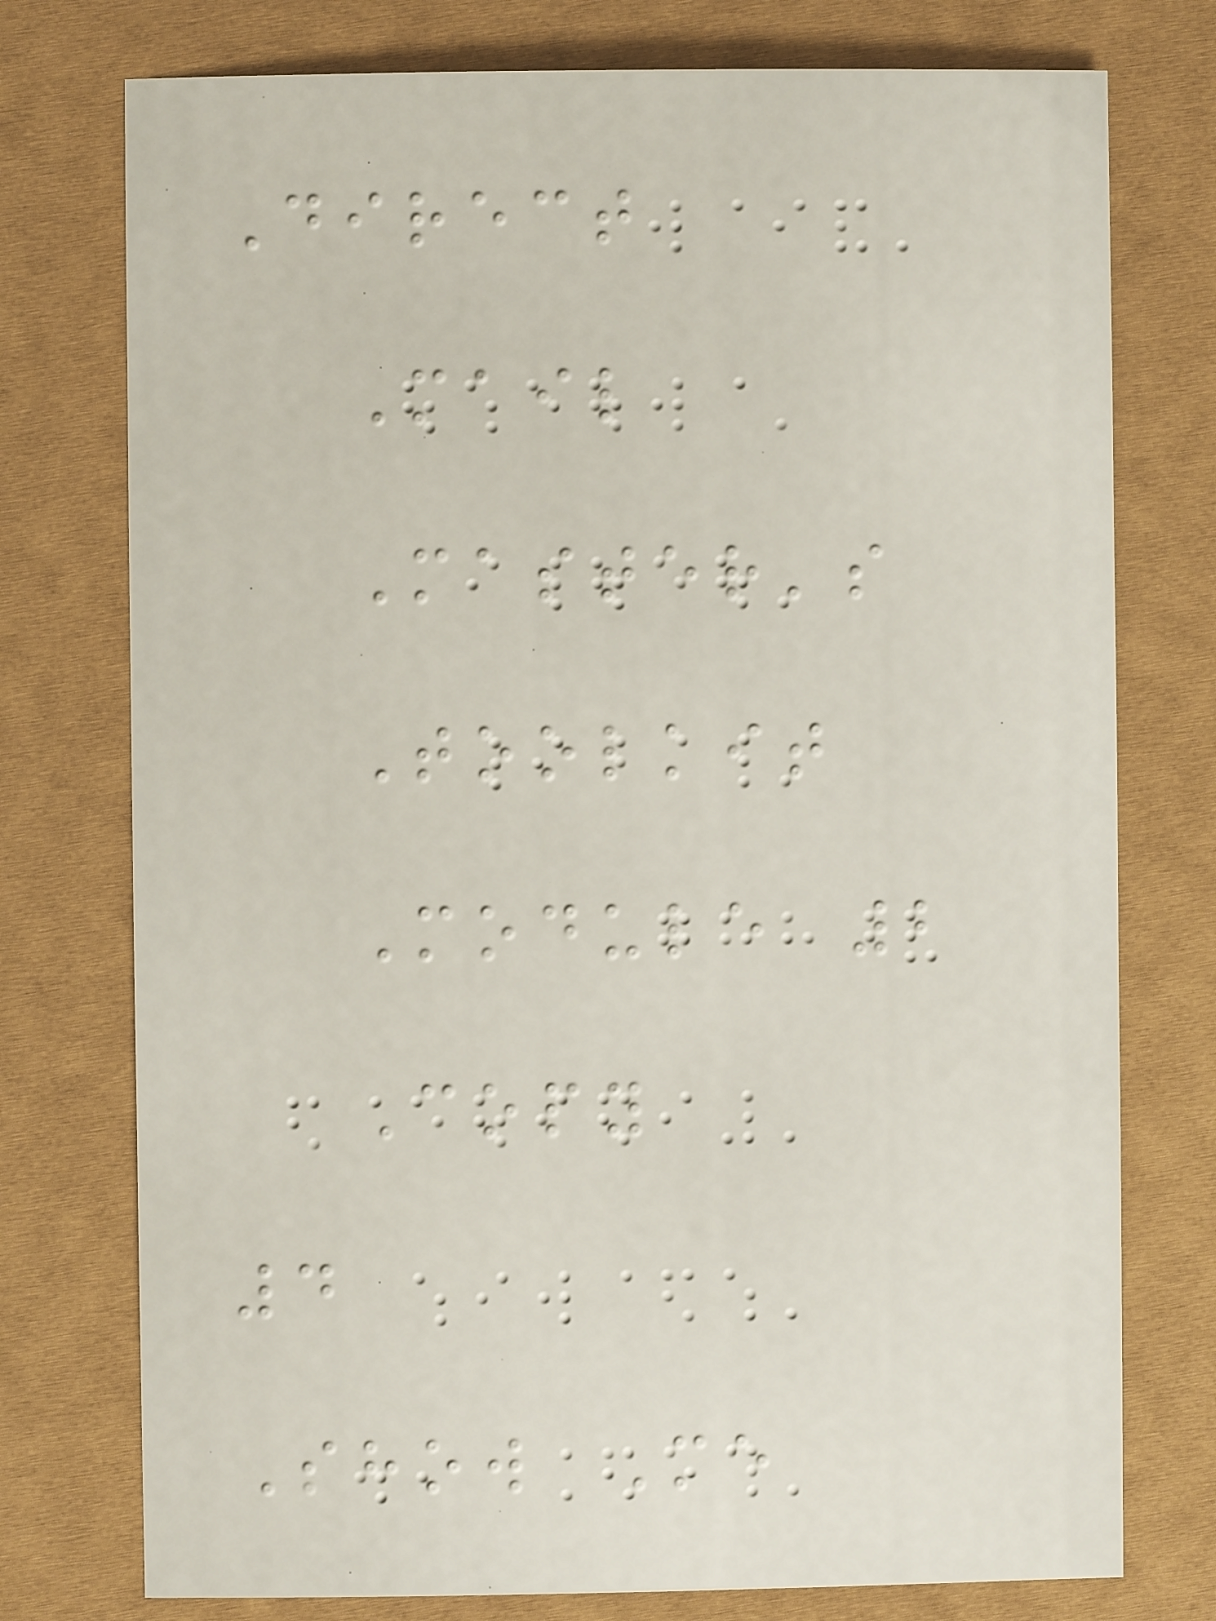Direct
Mail
Master's
Toolkit
Module 2
Copy
4
Show Me
